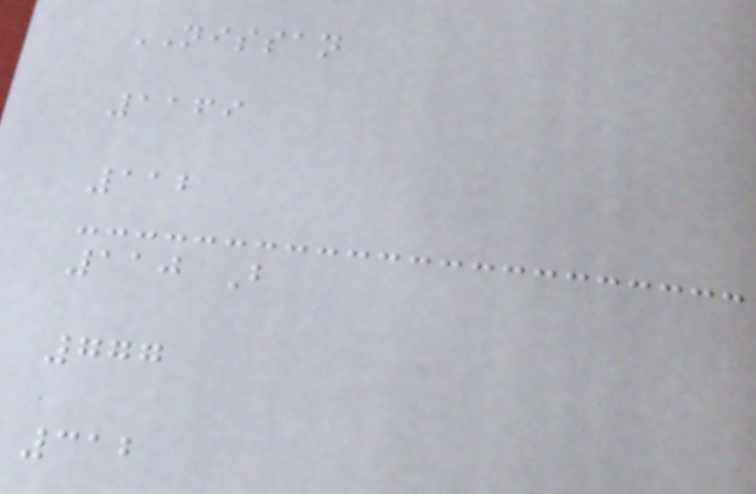NISSAN
1169
112
110 B
777
312
